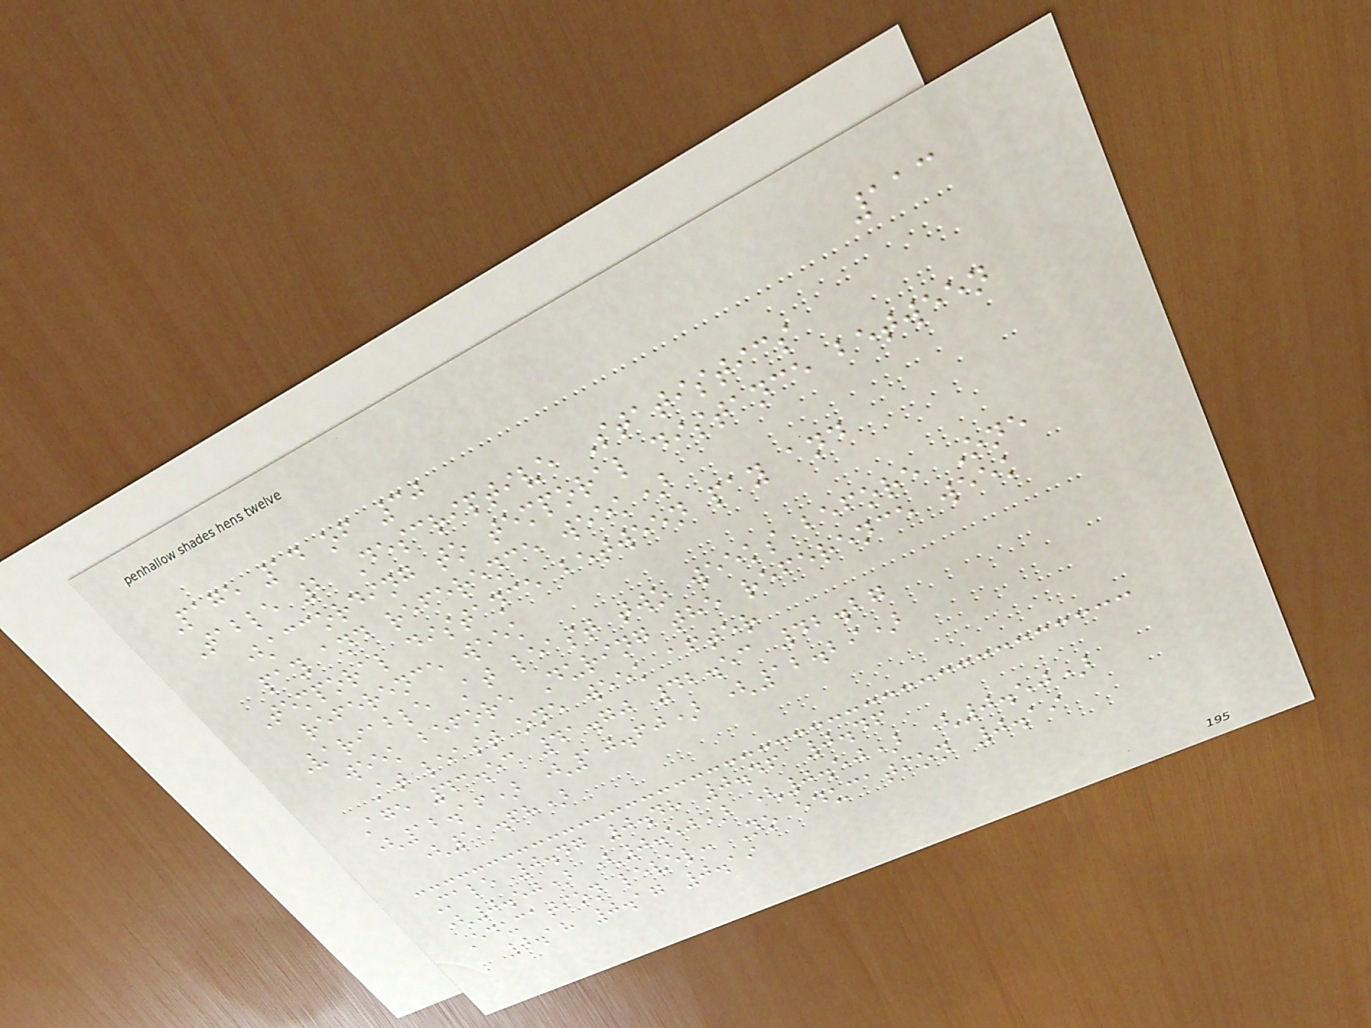113
Page 14 of 30
Table 2 Descriptive Statistics
(according to temporal distance between
pay and reference week)
Temporal distance between pay and
reference week
Variable At least two weeks before One
week before During the reference week
At least one week after
Age 43.53 41.70 42.53 42.27
(12.16) (10.60) (12.29)
(11.68)
Male 0.47 0.48 0.46 0.46
(0.50) (0.50) (0.50) (0.50)
Education level: No education 0.19
0.18 0.17 0.19
